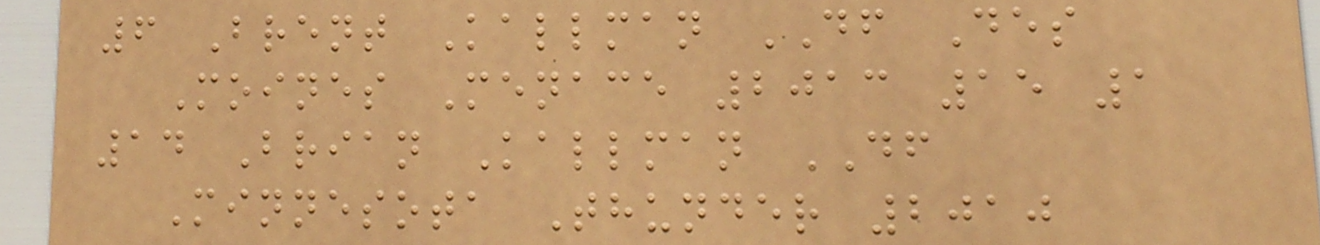6 Brent Kallman DF Des
Moines Menace 2013 15 1
14 Brian Kallman DF
Minnesota Thunder 2010
